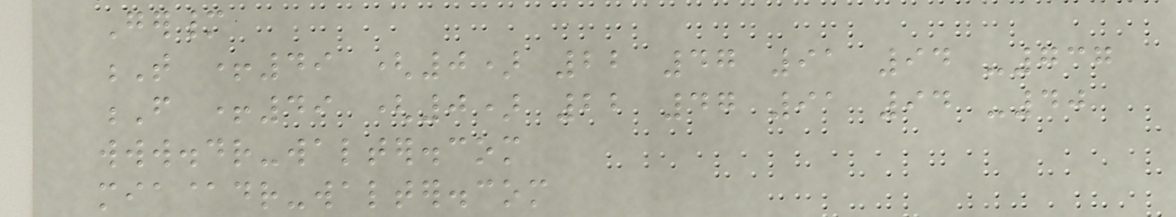Germany
T +49 (0) 22 47 91 94 -737
F +49 (0) 22 47 91 94 -40
www.dr-walter.com
mia@dr-walter.com
